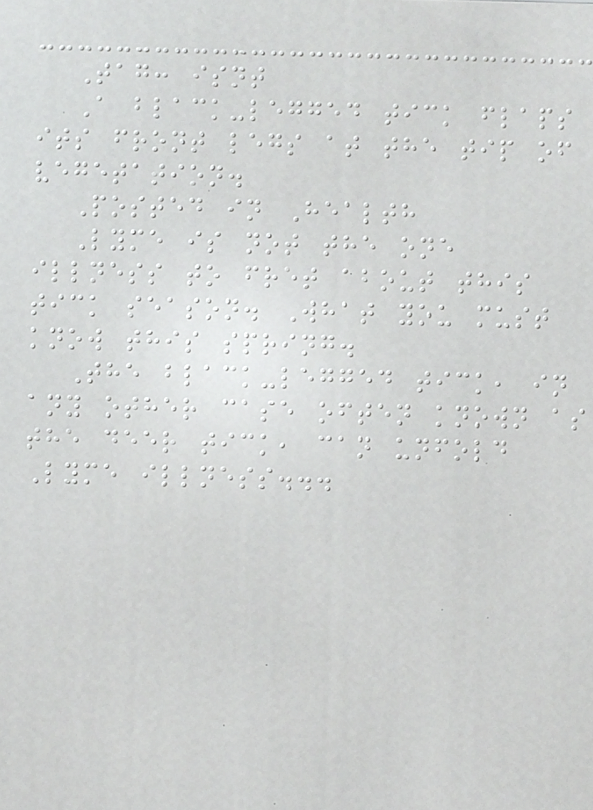Tag: isnt
A black-legged tick flaps
its front legs at the tip of
vegetation.
Posted in Health
Lyme is not the one
illness to fret about this
tick season. What you must
know this spring.
The black-legged tick, in
any other case often known as
the deer tick, can unfold
Lyme illness...
